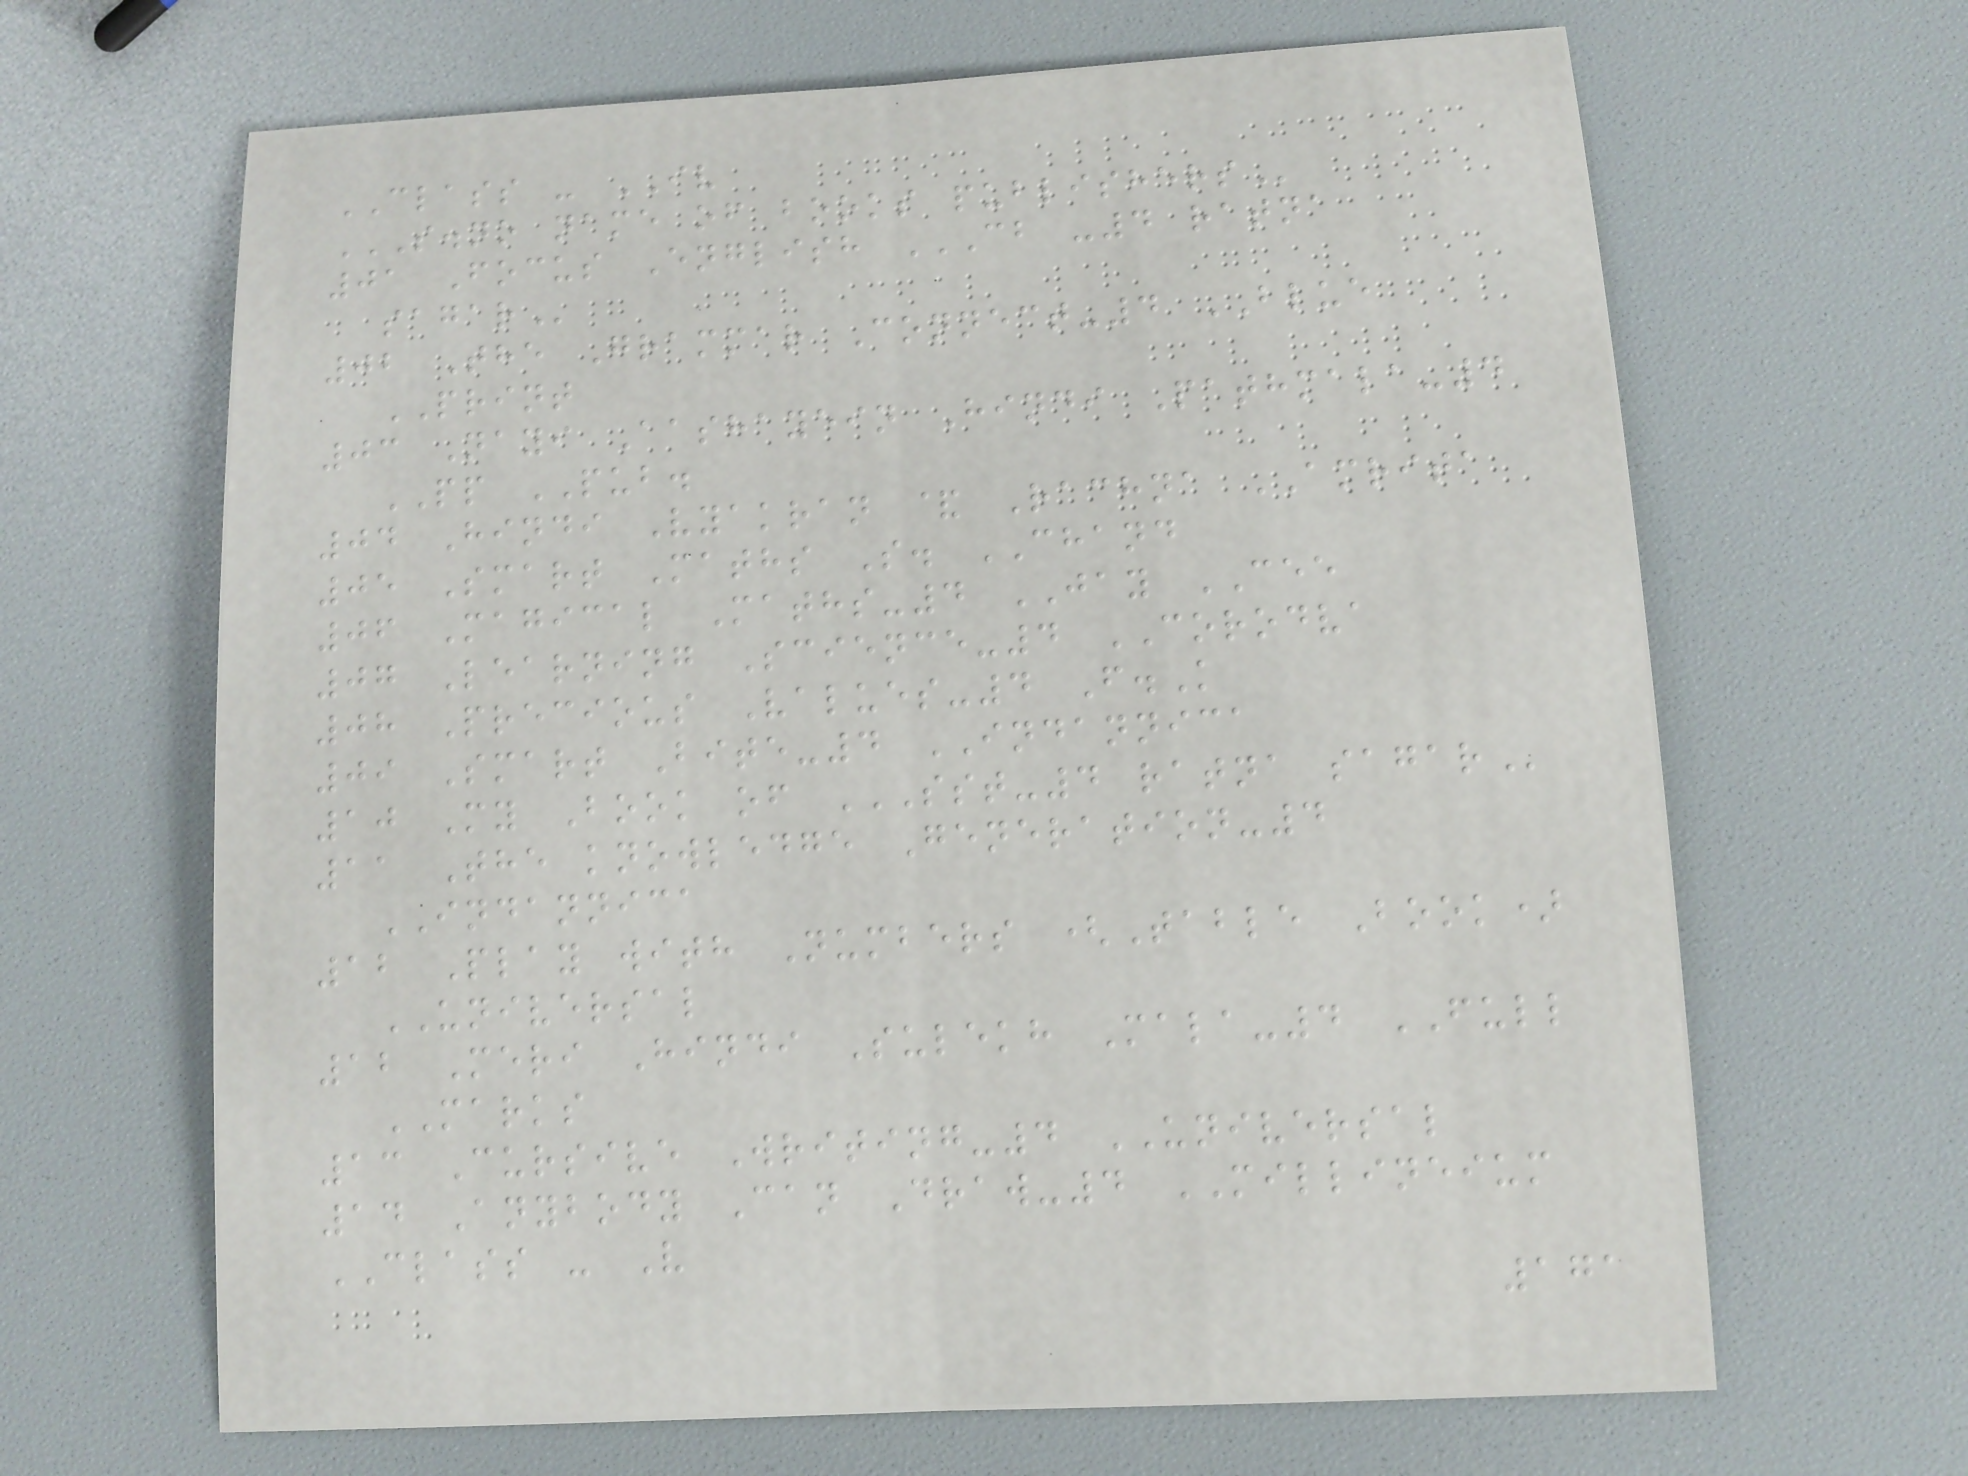CLASS - IV
S.NO NAME OF BOOKS PUBLISHERS
01 Focus English CB -4 RATNA
SAGAR
02 The Grammar Connect-4 BLUE
PRINT
03 Nayi Aashayein Hindi Pathmala-4
PP PUB.
04 Hindi Vyakran & Rachna AMRITA
05 Smart Maths S. CHAND
06 Magical Maths-4 JAY CEE
07 Learning Science-4 CORODVA
08 Precious Values-4 F.K
09 Smart Bite-4 INDANNICA
10 My Book of SST-4 RATNA SAGAR
11 The knowledge Generation-4
INDANNICA
12 Play with Numbers (Table Book)
UNIVERSAL
12 Meri Hindi Sulekh Mala-4 FULL
MARKS
13 Cursive Writing-4 UNIVERSAL
14 Anybody Can Draw-4 MILLINEIUM
CLASS - V
171
